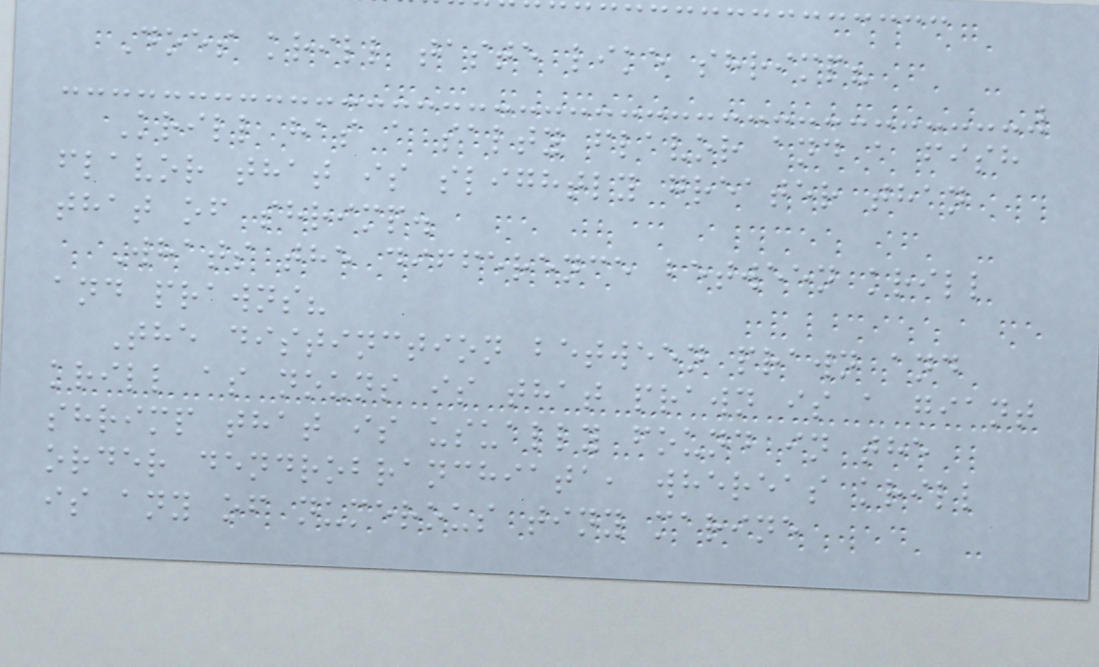Does krill taste like shrimp?
Krill has a salty flavor and a fish
flavor that is slightly greater than
that of shrimp.
Whats the difference between krill
and prawns?
The distinction between prawn and
krill as nouns is that prawn is a giant
shrimp that is usually found in the
order dendrobranchiata, whereas krill
is any of numerous tiny marine
